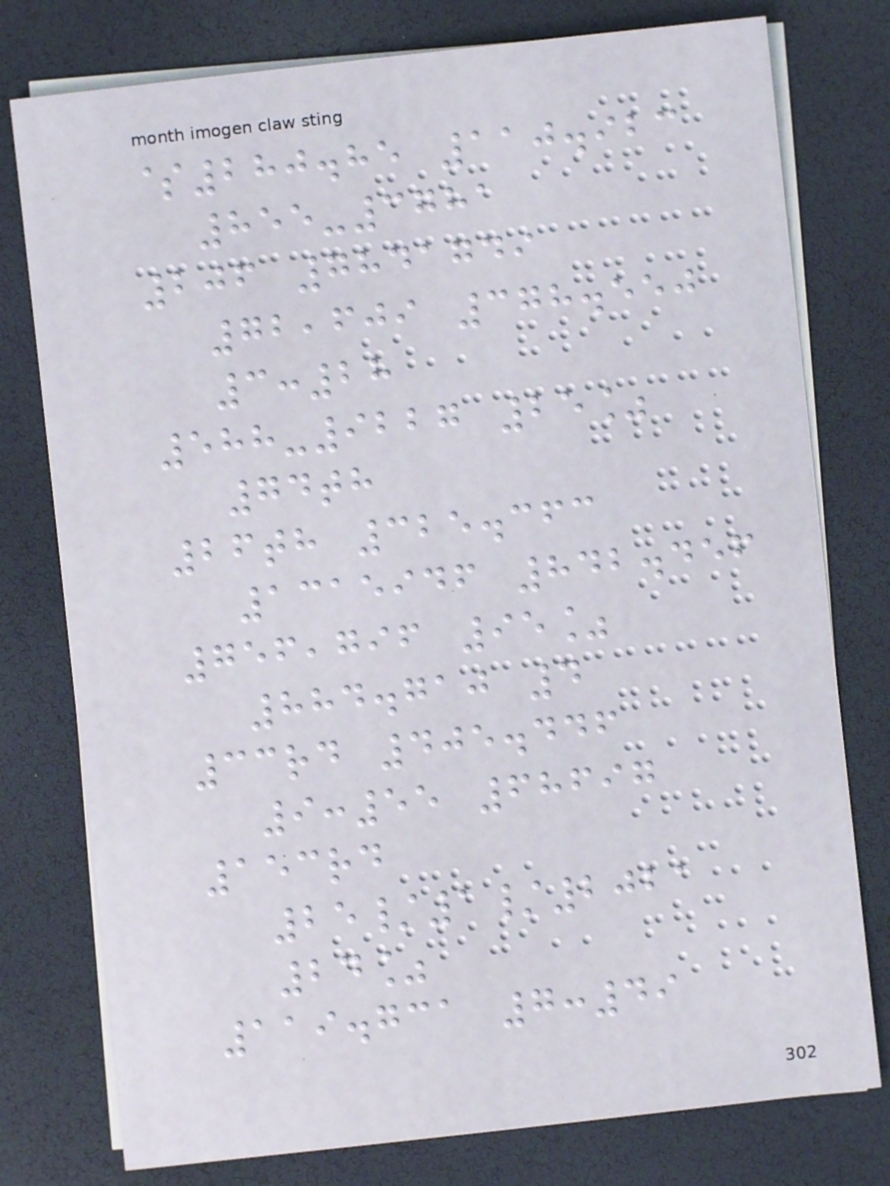$280.85 110.923
855-3781
206 7841749
72,609 378.550
3:28
588-9227 25%
74th
26th 325.363
1315946 842.456
756,796 95%
884.710 4
33rd 405.446
9:55 68697
153rd
25/1/2021
24%
119.731 7:49
